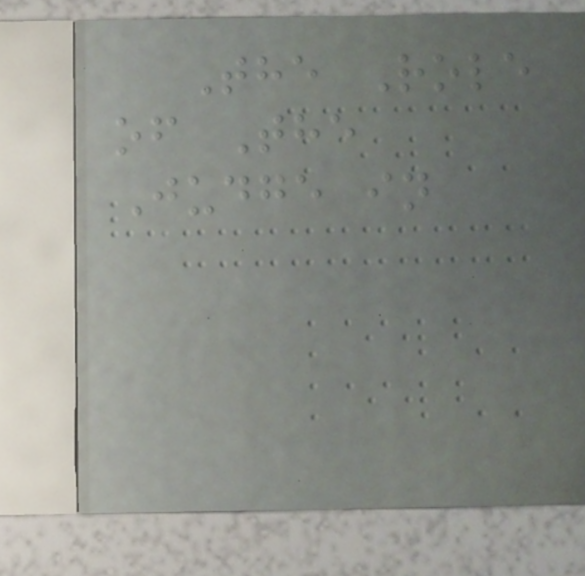The Role
of The
Judge in
